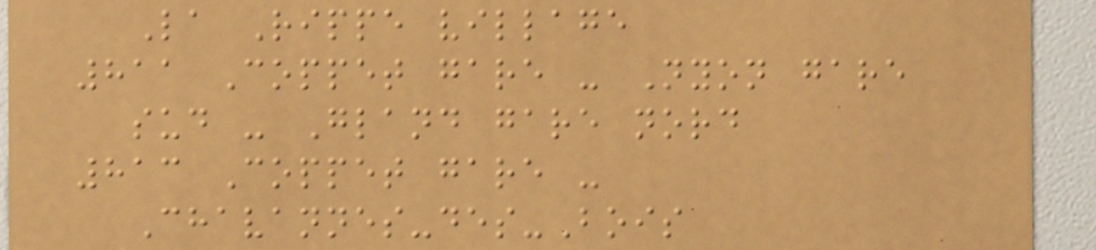La Rippe village
811 Coppet gare - Nyon gare
sud - Gland gare nord
813 Coppet gare -
Chavannes-des-Bois
